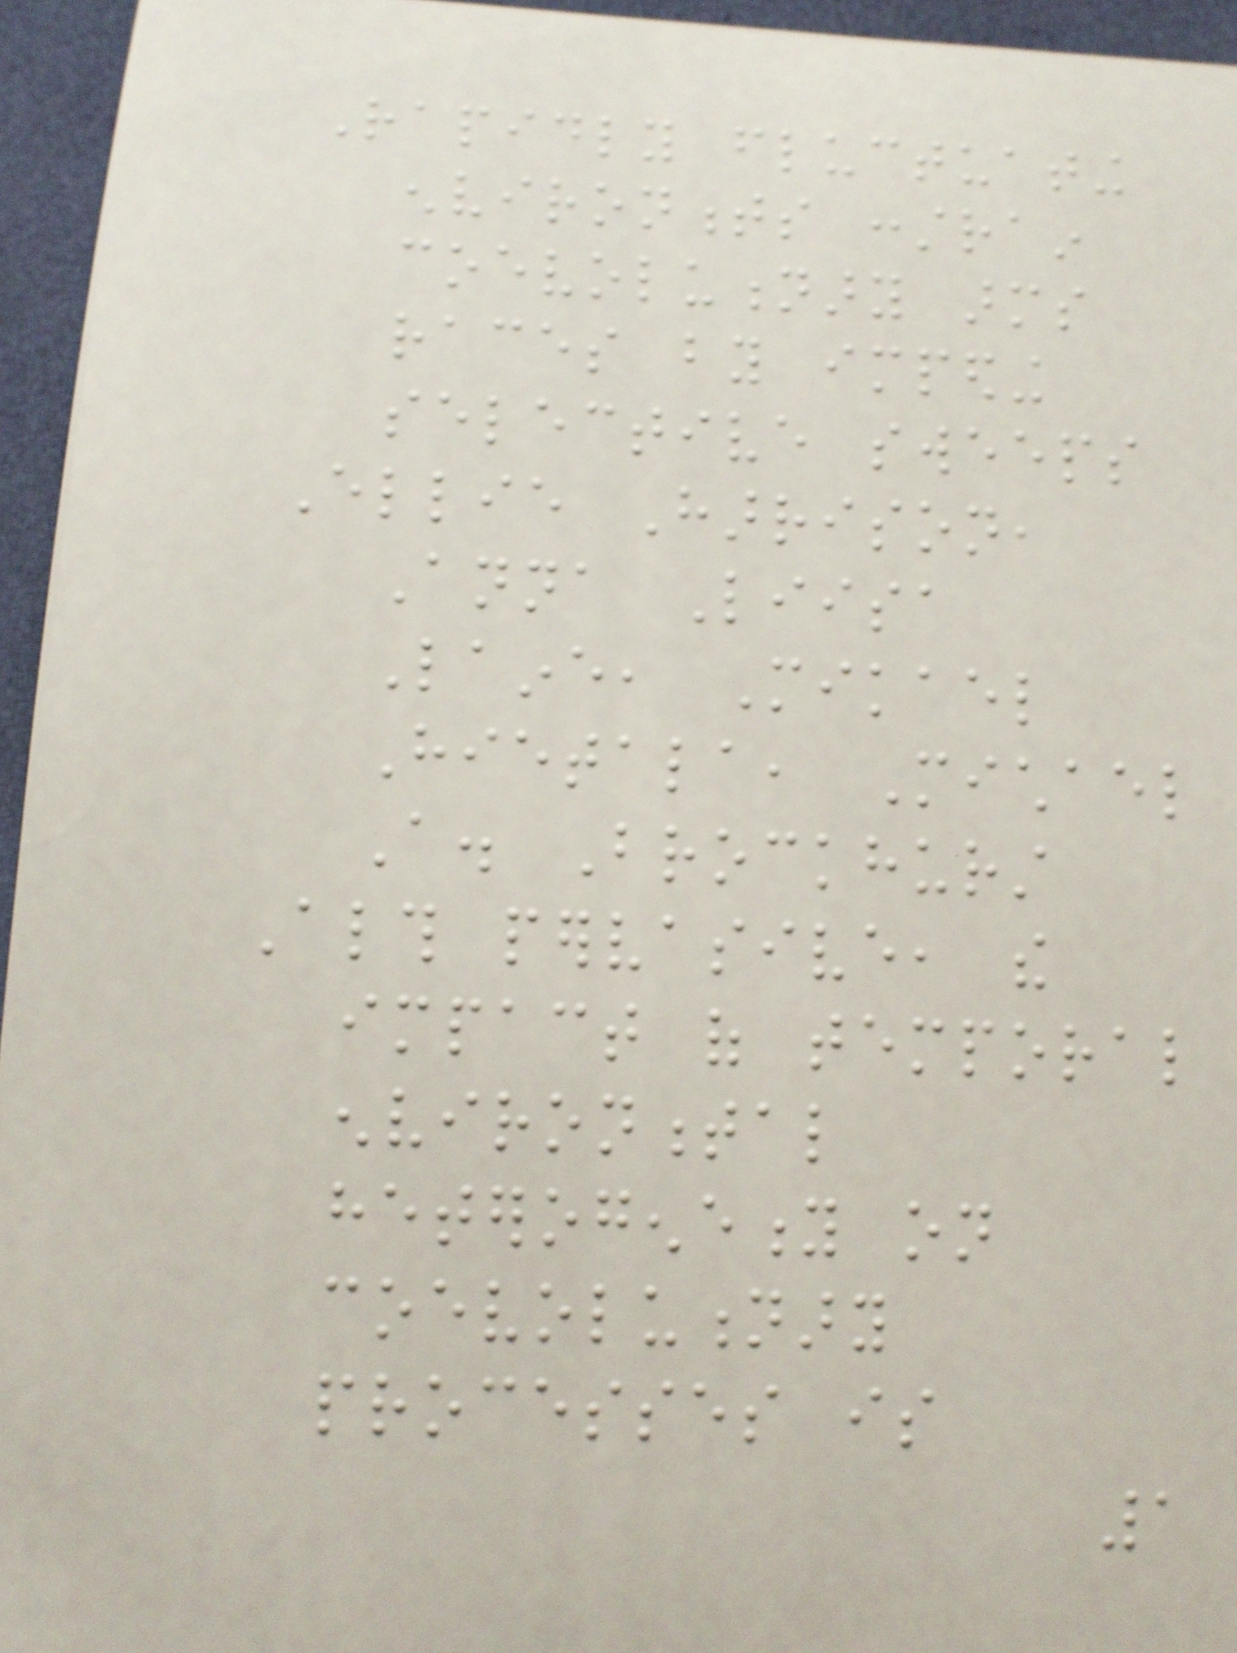Rapidly fluctuating
environments constrain
coevolutionary arms
races by impeding
selective sweeps
Ellie Harrison,
Anna Liisa
Laine, Mikael
Hietala, Michael
A. Brockhurst
Although pervasive, the
impact of temporal
environmental
heterogeneity on
coevolutionary
processes is
1
